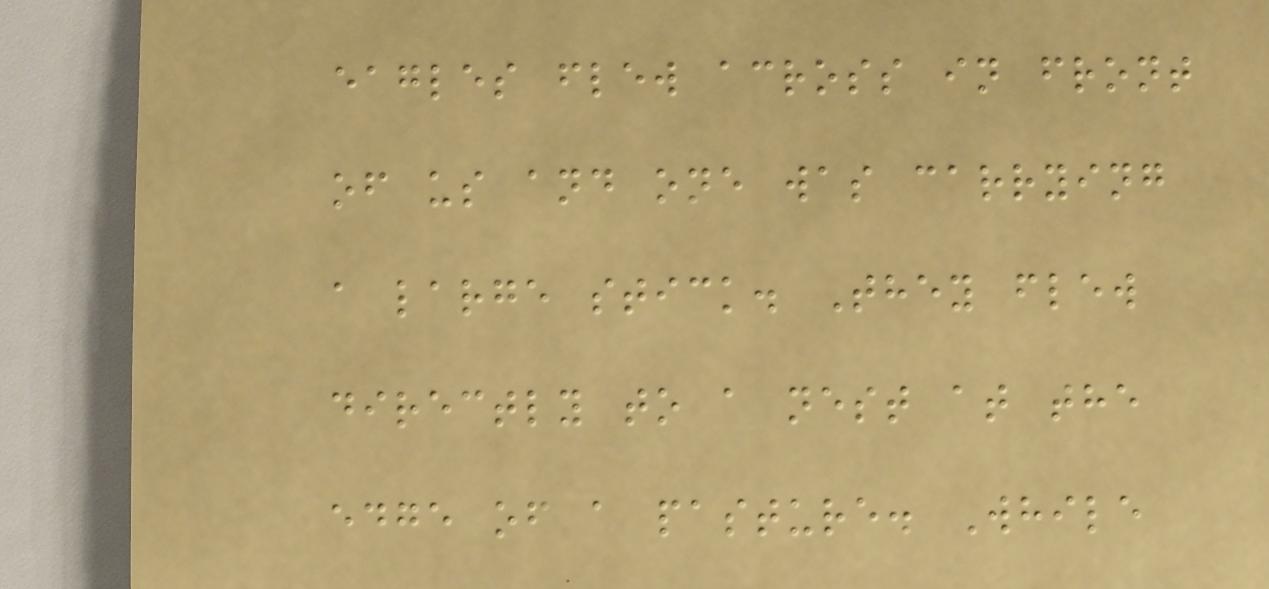eagles flew across in front
of us and one was carrying
a large stick. They flew
directly to a nest at the
edge of a pasture. While
